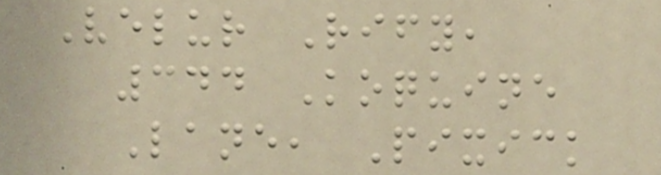Velur Rify,
344 Koquine
Lane, Pixick
